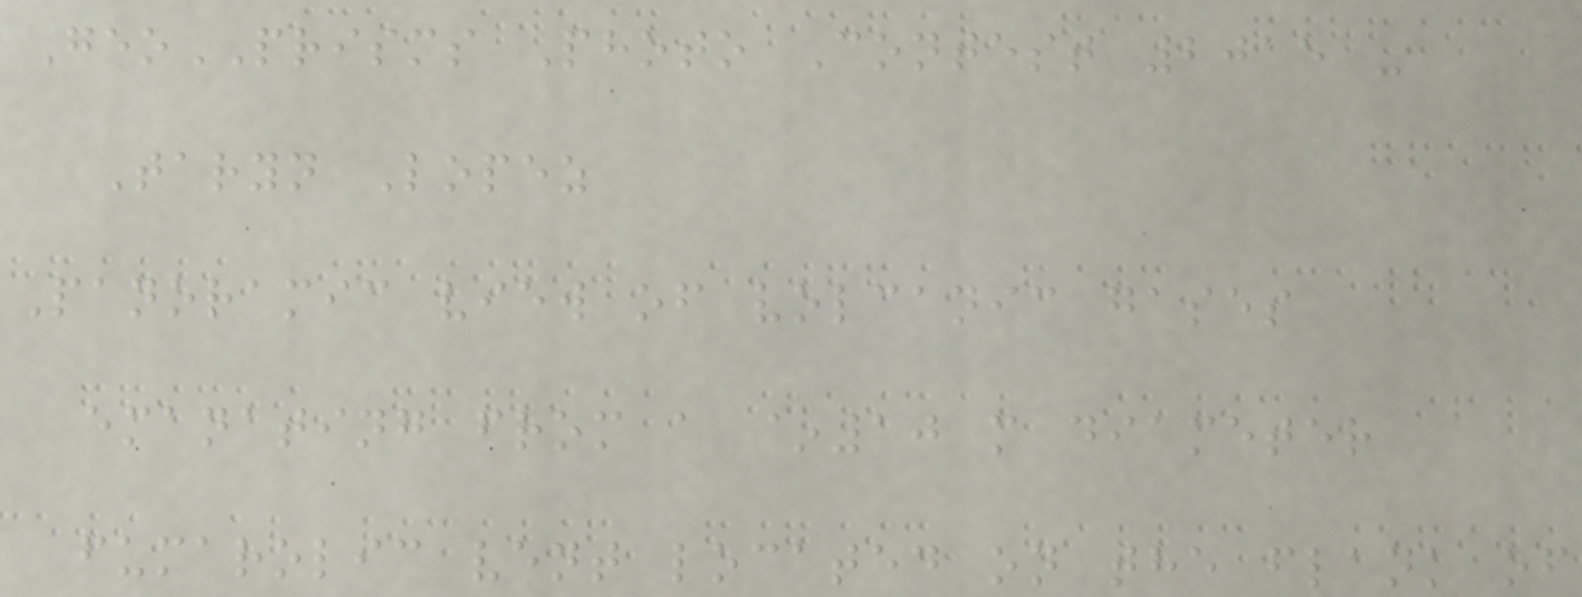GeoPRISMS Photo Contest 2015 -
Taryn Lopez
Panoramic view of volcanic gases
emanating from a ~10 m diameter
fumarolic vent located on the flank of
